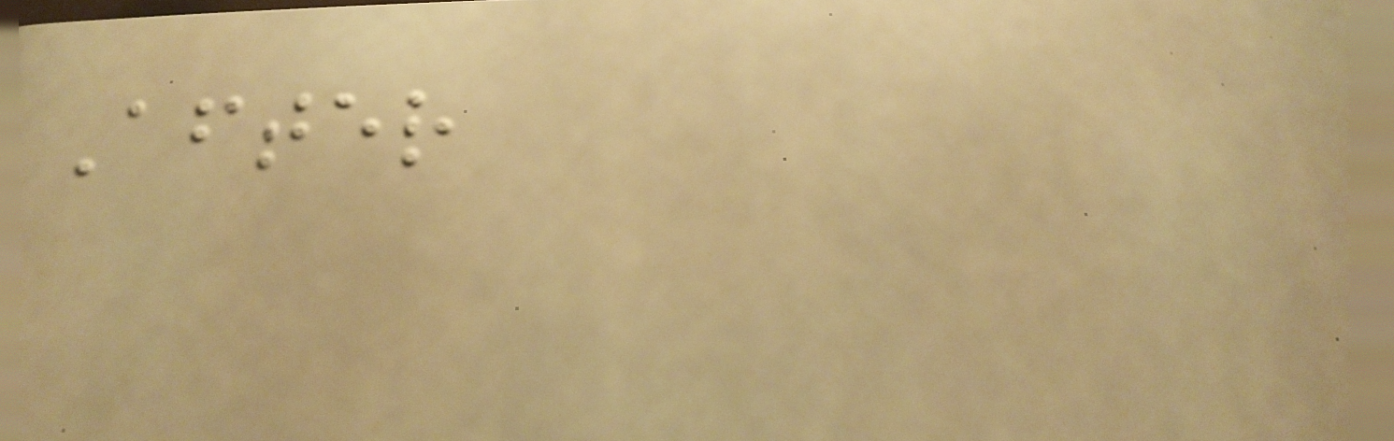After
